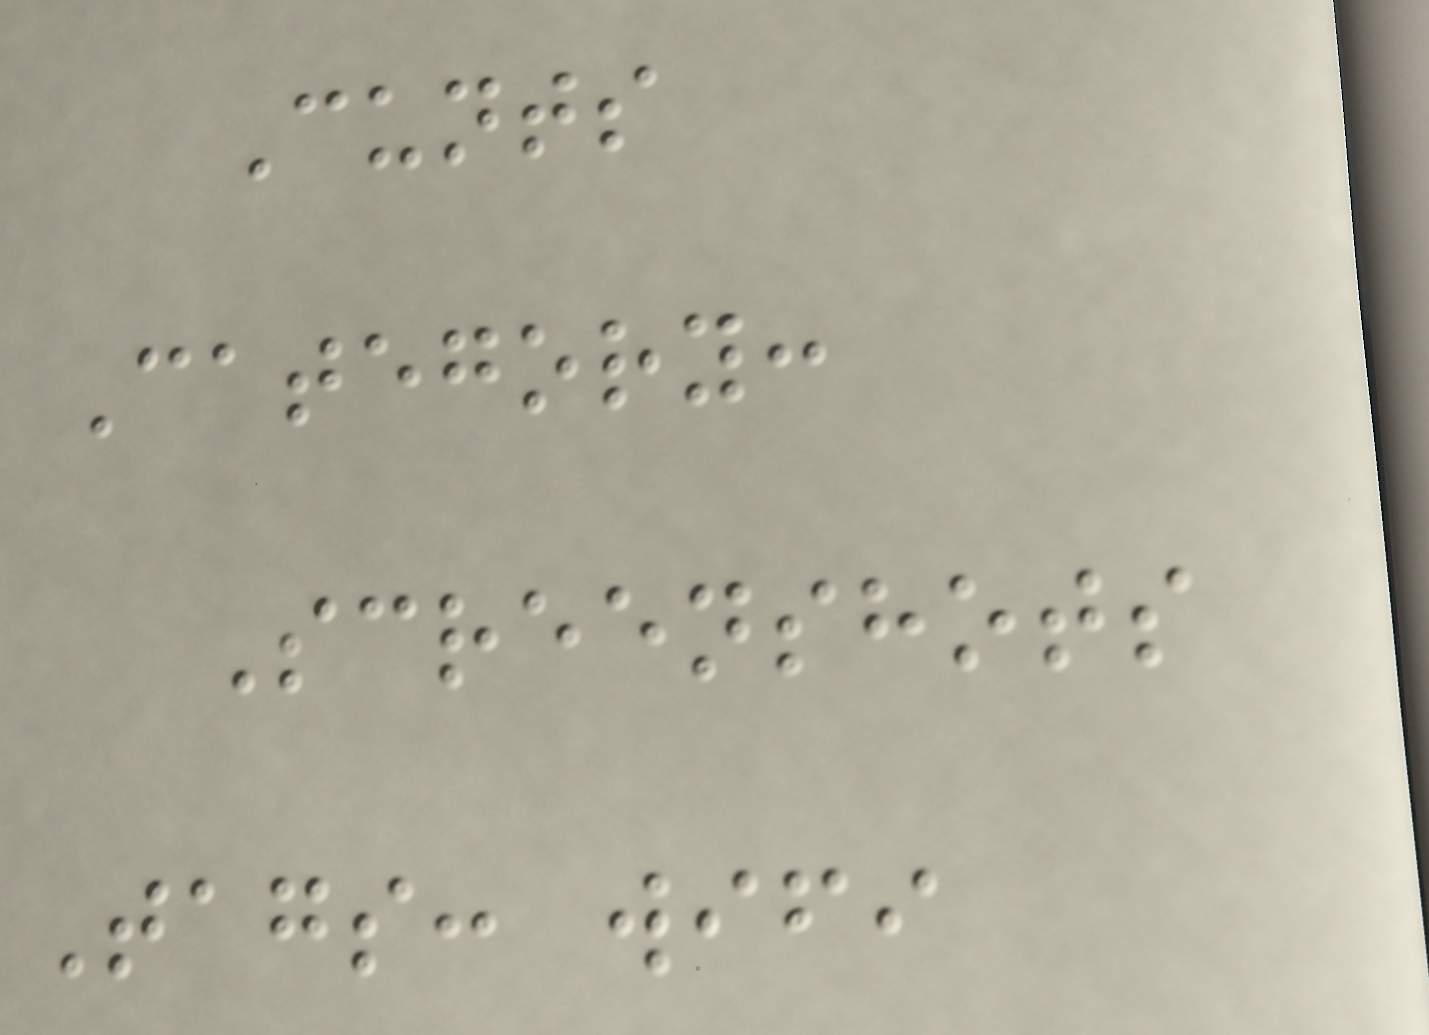Cunts
Category:
Screenshots
Tags: wifi
